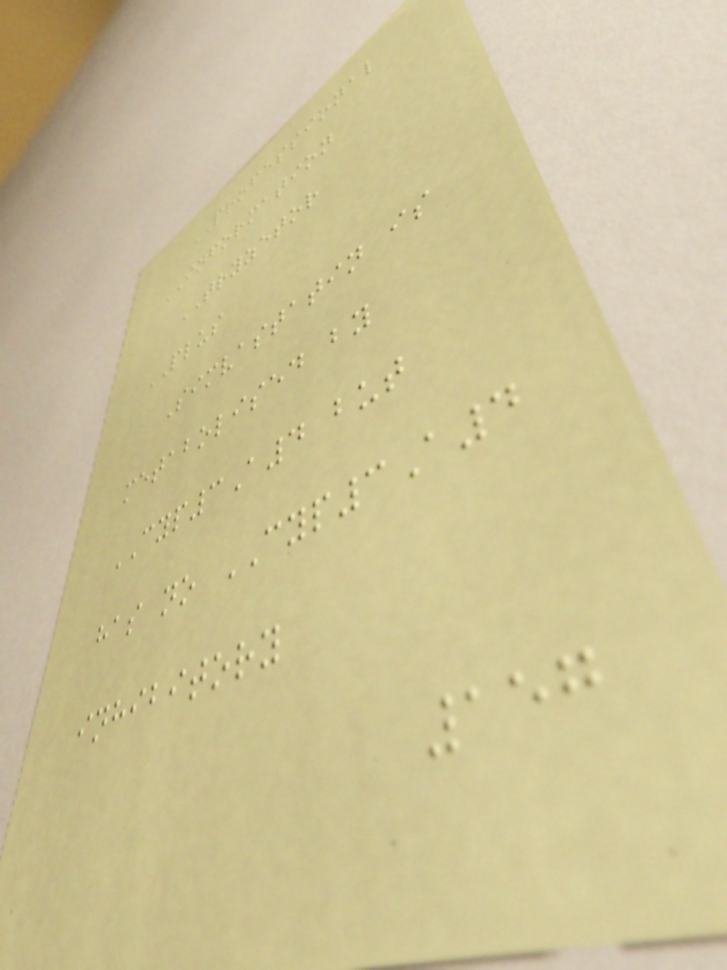PROFESSIONAL
INFORMATION
TRYZETOR
PLUS
Simvastatin is
metabolised by
CYP3A4 but
has no CYP3A4
inhibitory
157
